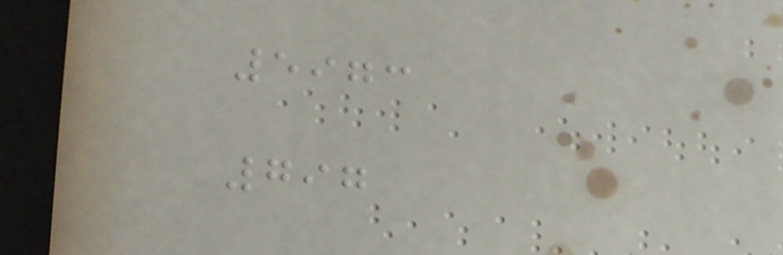5973
797
